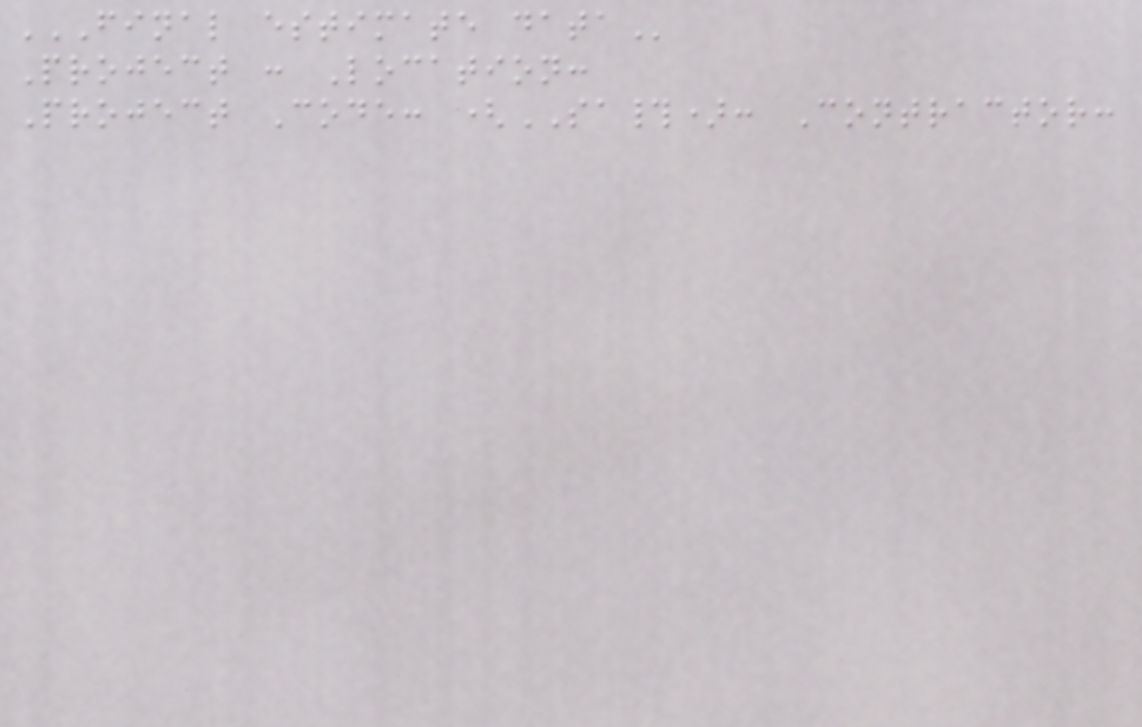FINAL ESTIMATE DATA
Project : Location:
Project Code: (SA#): Contractor:
